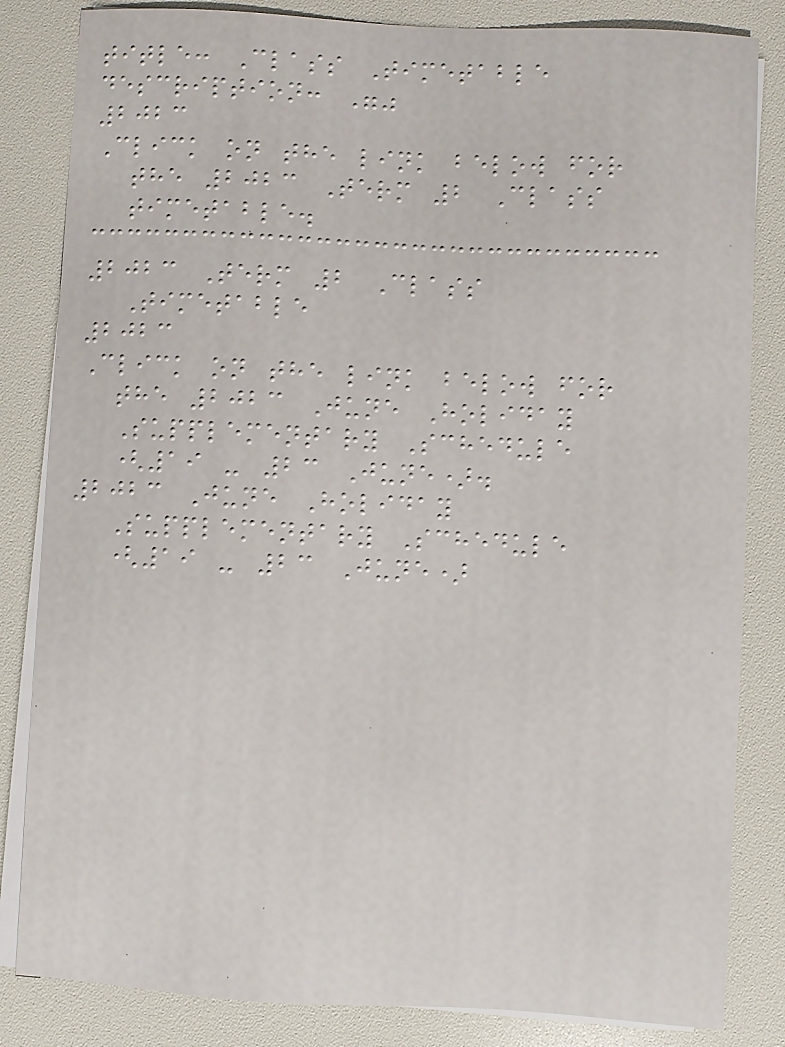title: Class Timetable
description: ""
2023
Click on the link below for
the 2023 Term 2 Class
timetable.
2023 Term 2 Class
Timetable
2023
Click on the link below for
the 2023 June Holiday
Supplementary Schedule
(19 - 23 June).
2023 June Holiday
Supplementary Schedule
(19 - 23 June)
